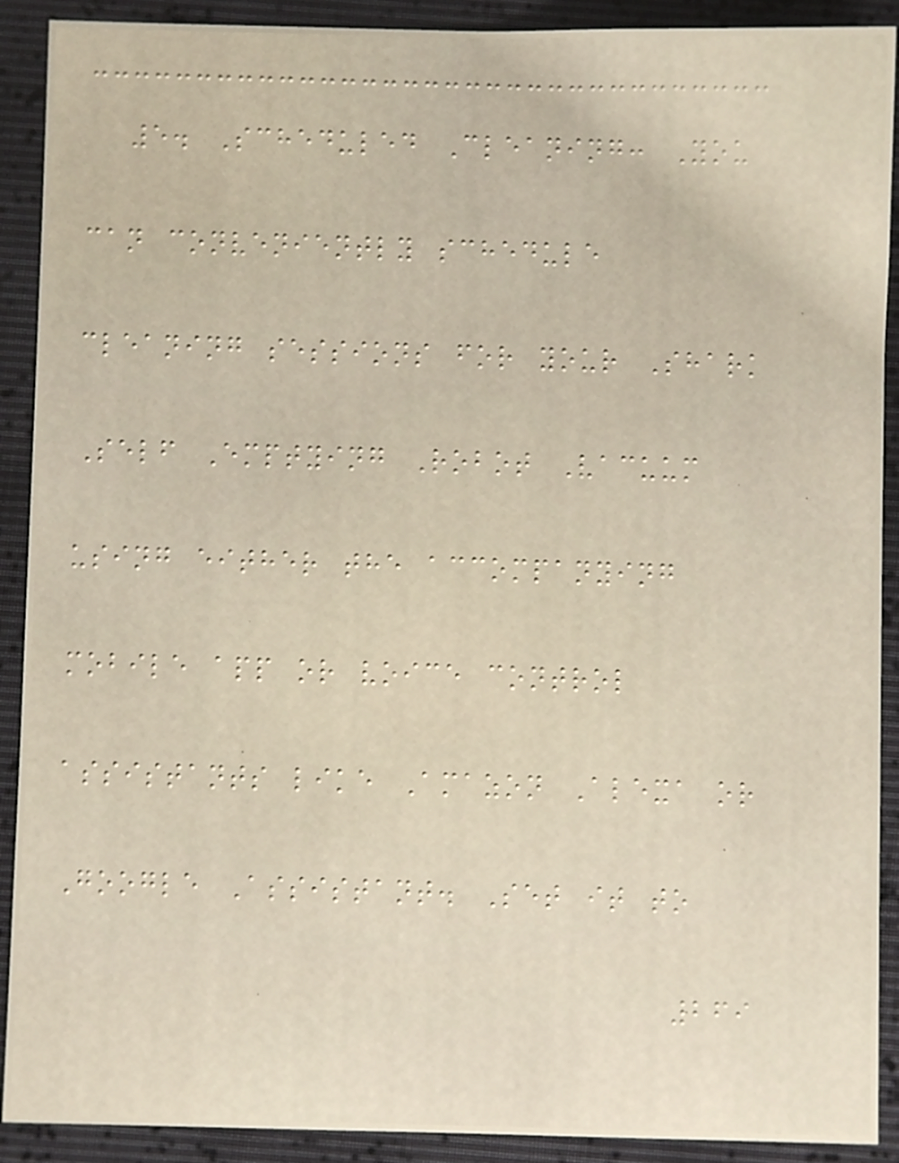5. Scheduled Cleaning: You
can conveniently schedule
cleaning sessions for your Shark
Self Emptying Robot Vacuum
using either the accompanying
mobile app or voice control
assistants like Amazon Alexa or
Google Assistant. Set it to
269
